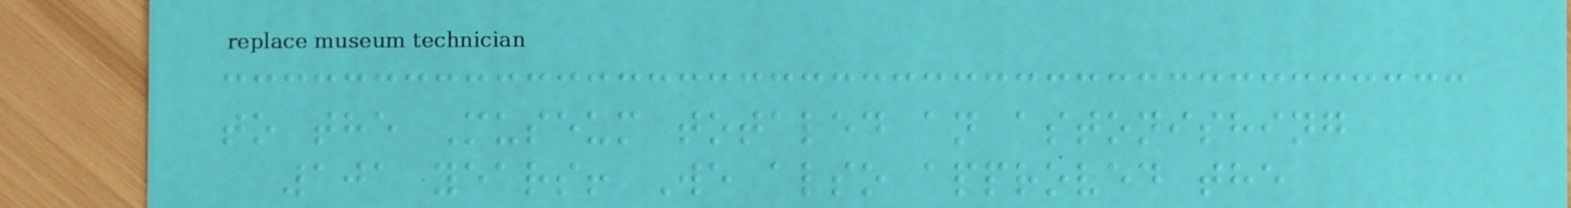to the Museum totaled an astonishing
101 years! We also approved the
